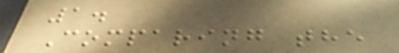1.
Comparing the
